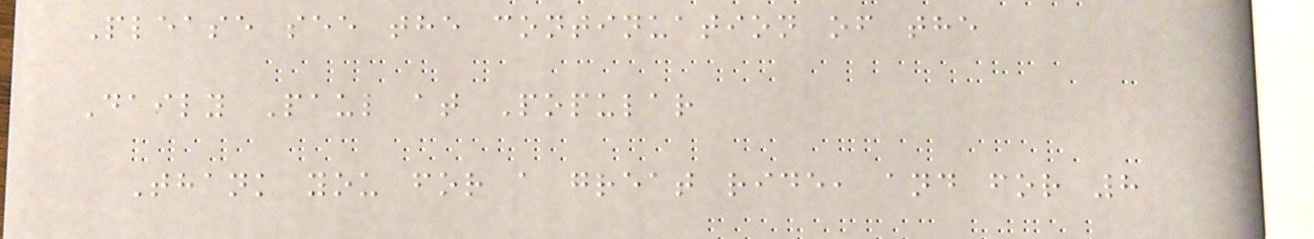Please see the continuation of the
Daily Paul at Popular
Thank you for a great ride, and for 8
